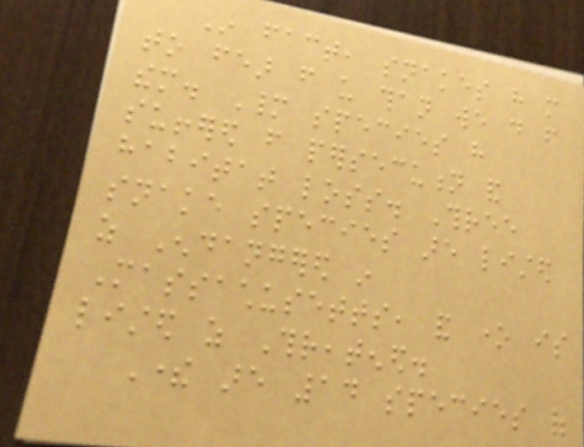In fact, snakes have more
to fear from us than we do from
them. Many species have
suffered from persecution and
habitat loss. Three
snake species are listed
as Endangered in
Massachusetts, and one is
listed as Threatened.
There are 14 species of
